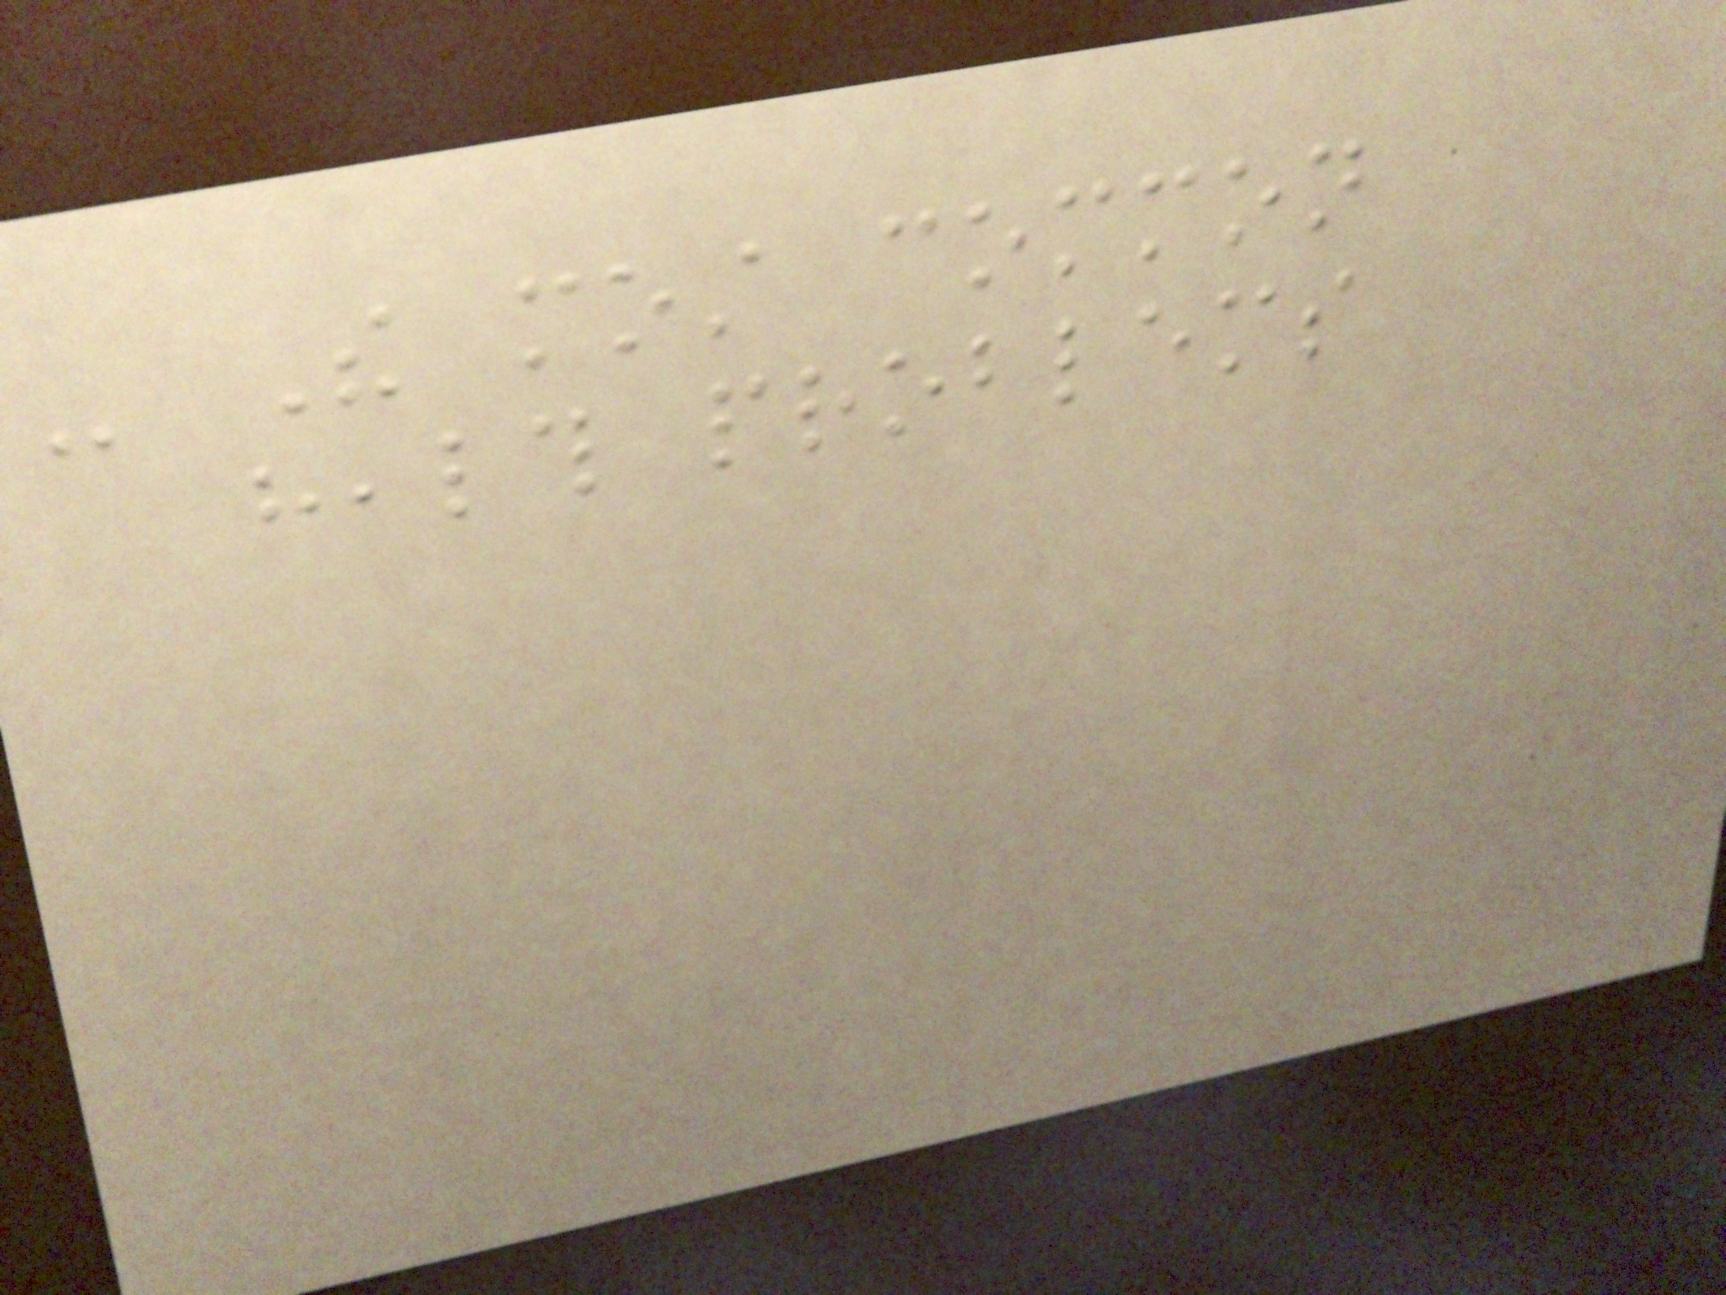- The most common
health problems
